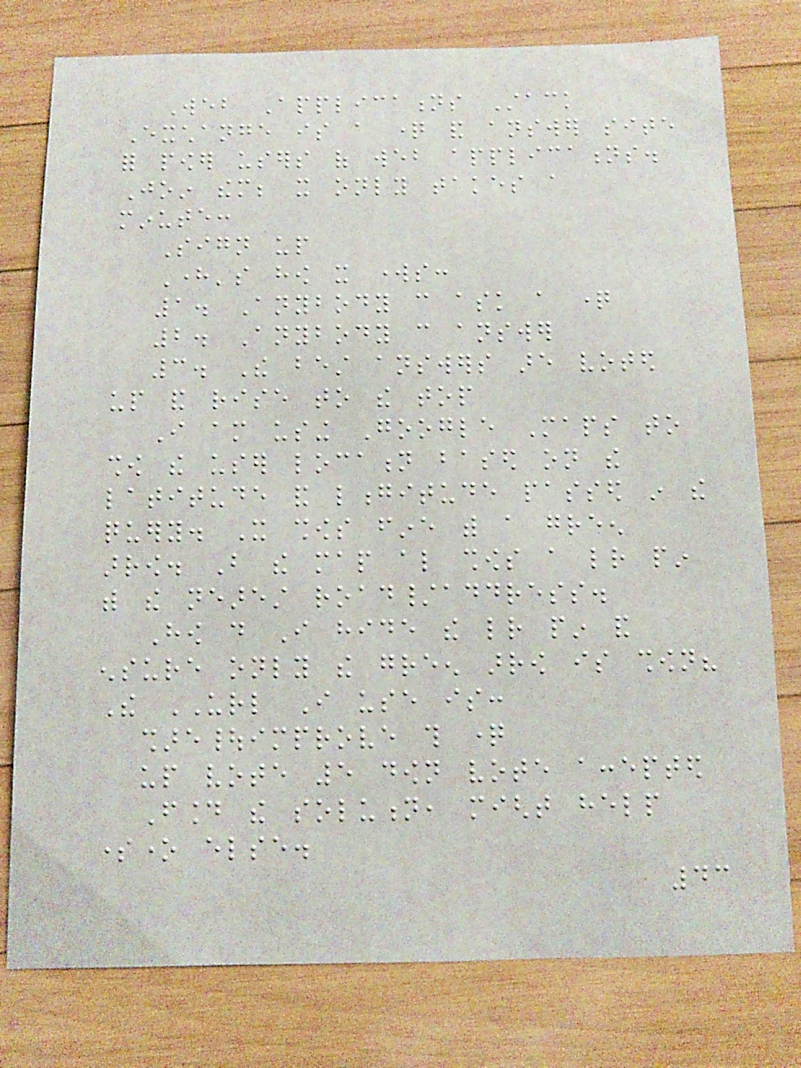Web Applications Stack
Exchange is a question and answer site
for power users of web applications.
Join them; it only takes a
minute:
Sign up
Here's how it works:
1. Anybody can ask a question
2. Anybody can answer
3. The best answers are voted
up and rise to the top
I am using Google Maps to
show the user location based on the
latitude and longitude passed in the
query. It shows fine with a green
arrow. But the map also shows a letter pin
with the nearest road/address.
How do I hide the letter pin and
ensure only the green arrow is shown?
The URL I use is:
share|improve this question
up vote 5 down vote accepted
Found the solution, might help
someone else.
43
